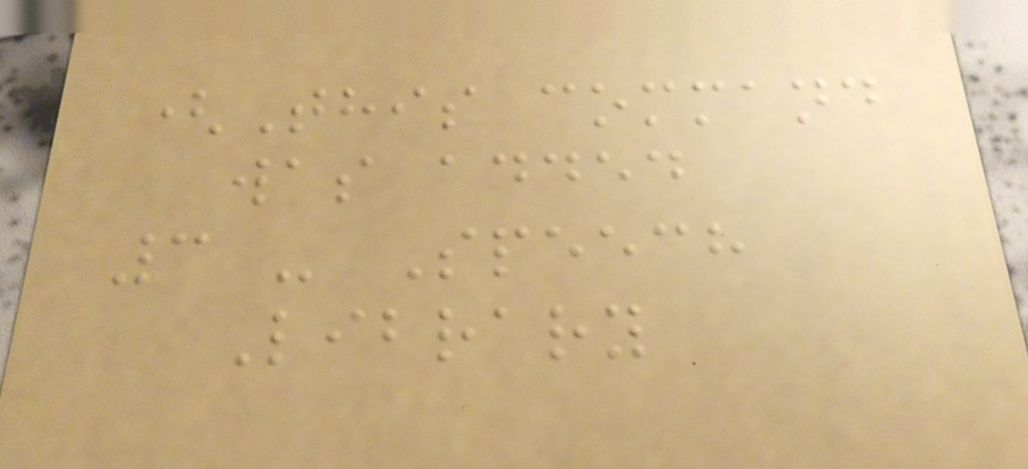(This command
was added
3 - Speech
Library
